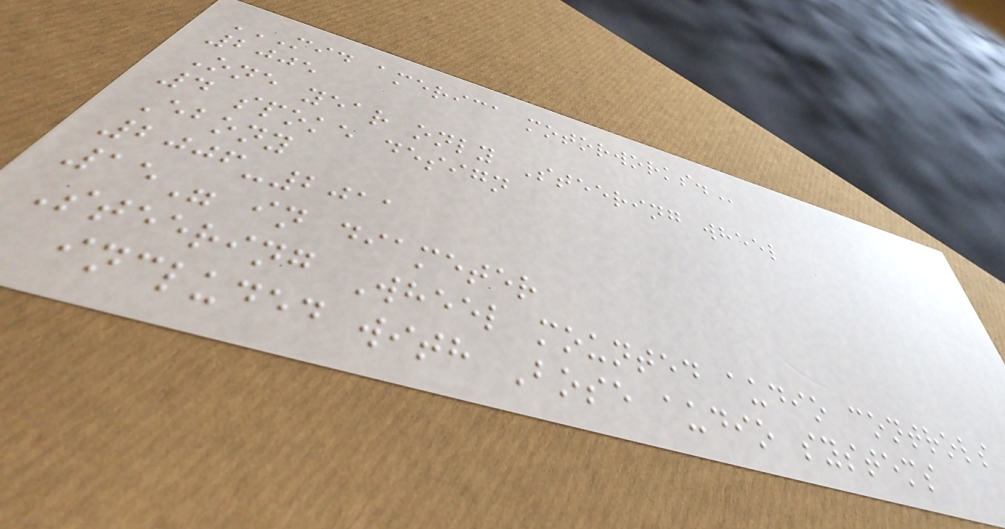MID AMERICA MOTORWORKS.
2005
One year only Steering wheel
4 spoke design
Ebony
2006-2011
15" in diameter
Steering Wheel mounted audio controls
included with Bose audio systems
